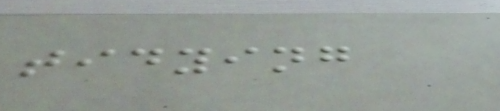tidying
